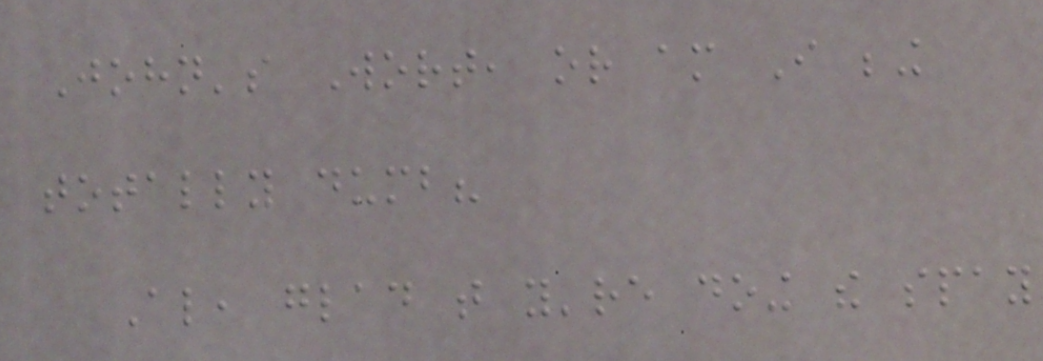John's Wort, or am I being
totally dumb?
Also, glad that you're doing the spay
